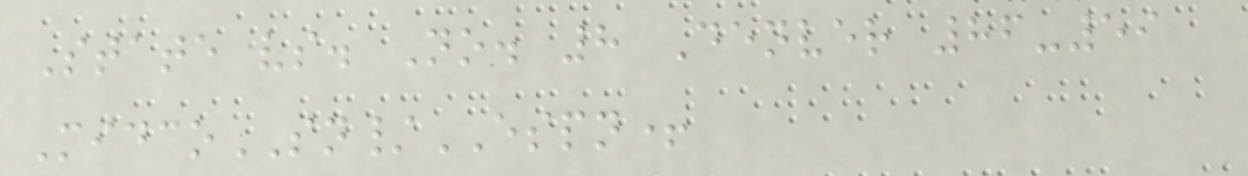State vs. No. 8 Denver 86-59
MidcoSN/ESPN+
